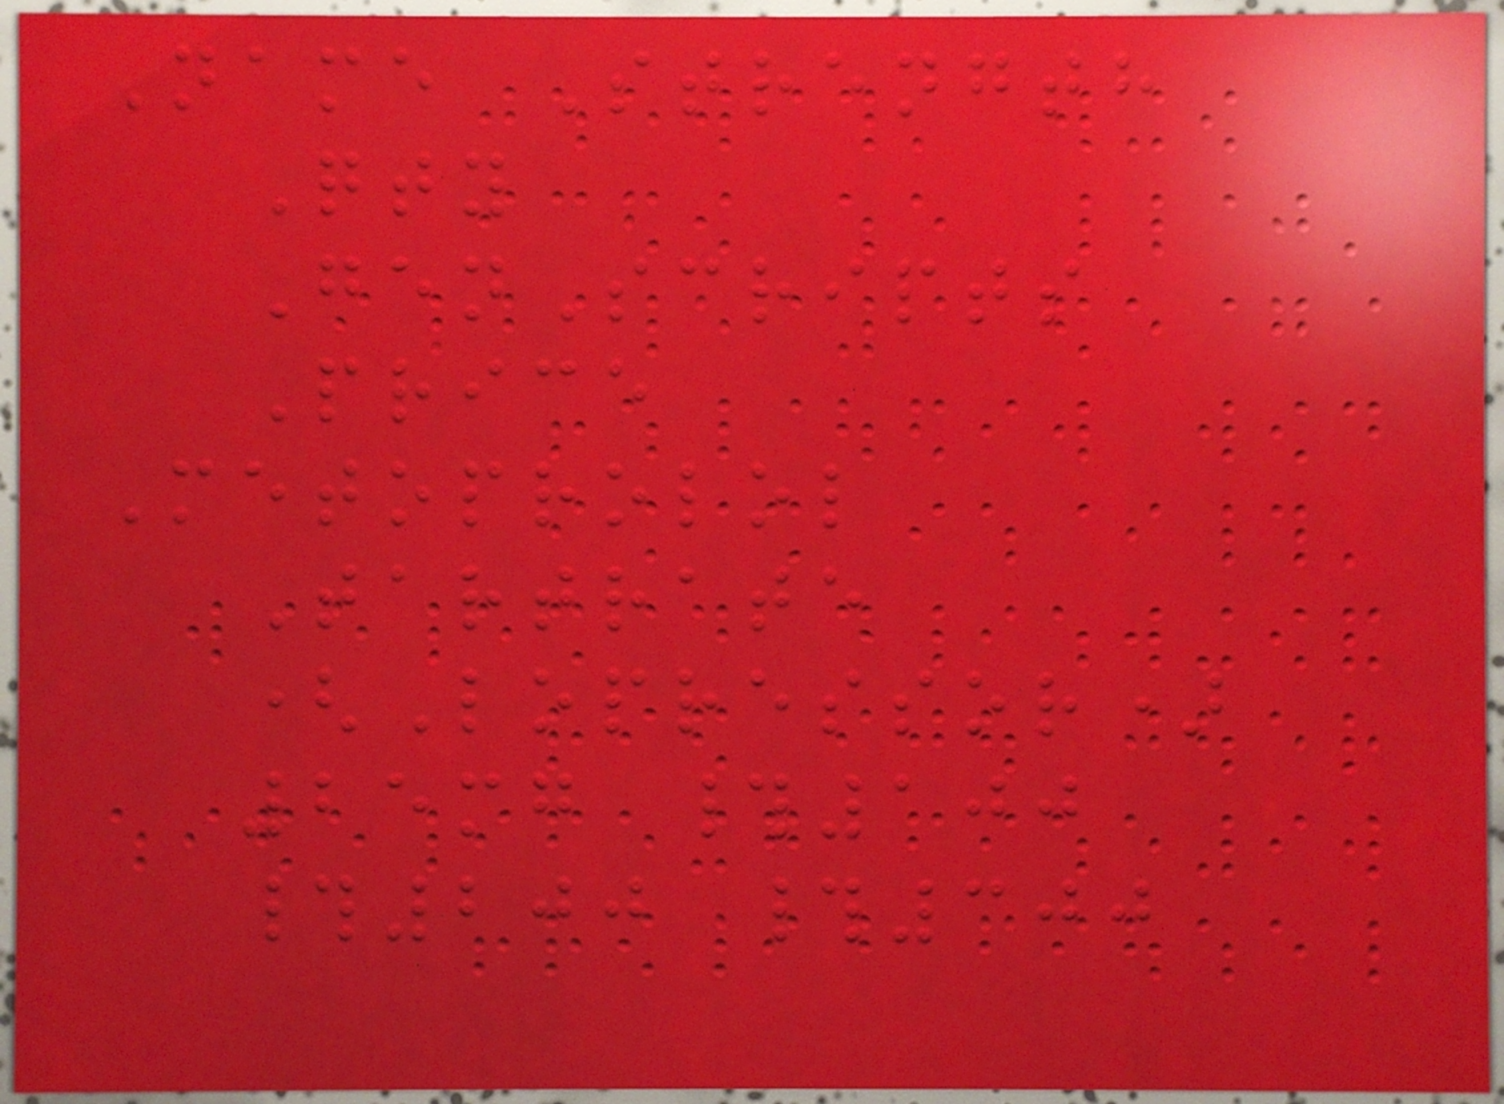Name Strength
Qty
GenScripts
Price
Metoprolol
Tartrate
(Lopressor)
25mg #100
#200 #300
